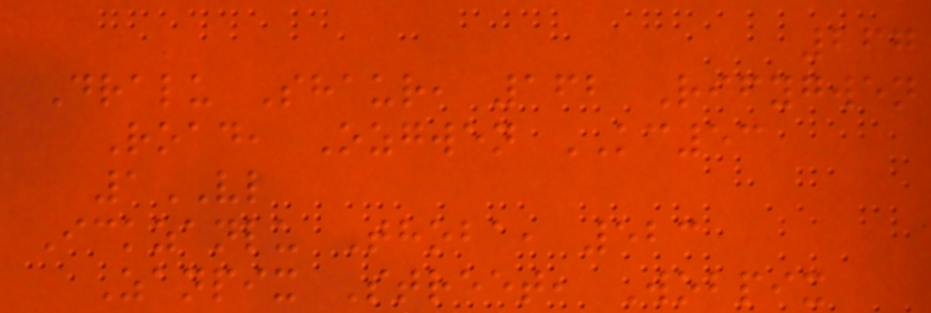267
Dralu Shaur, 162 Rifygwen
Road, Ozgwen KC53
1VL
Ickzanlu Thoba, 523
Zanpix Street, Wobpix
